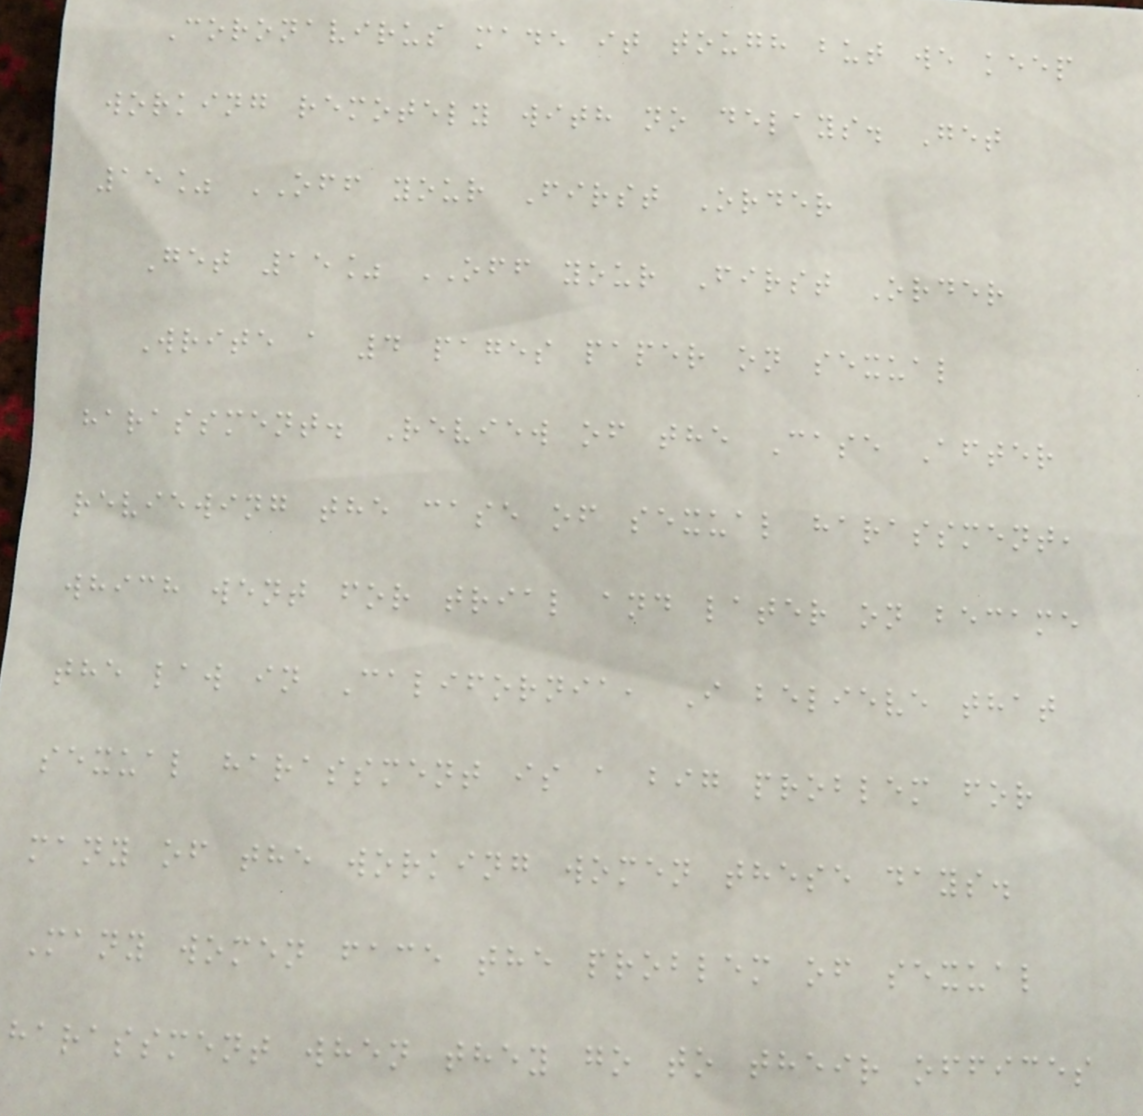Coronavirus made it tough but we keep
working remotely with no delays. Get
15% OFF your First Order
Get 15% OFF your First Order
Write a 4 pages paper on sexual
harassment. Review of the Case After
reviewing the case of sexual harassment,
which went for trial and later on became
the law in California, I believe that
sexual harassment is a big problem for
many of the working women these days.
Many women face the problem of sexual
harassment when they go to their offices
